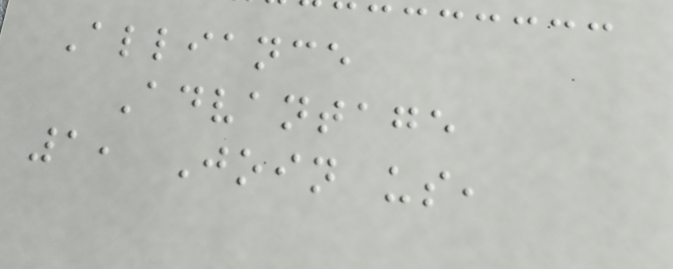Alliance
Advantage
1, Join us,
